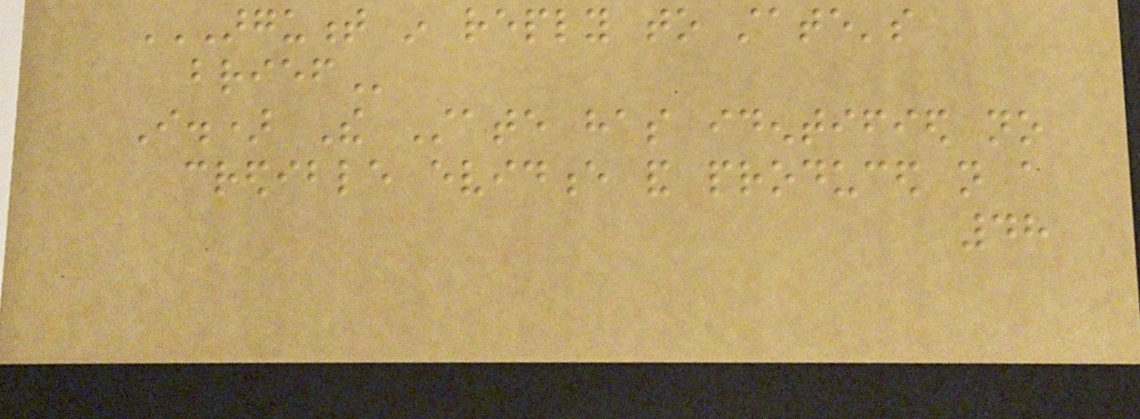ARGUMENT IN REPLY TO STATE'S
BRIEF
I.) The State has identified no
credible evidence and produced not a
48
